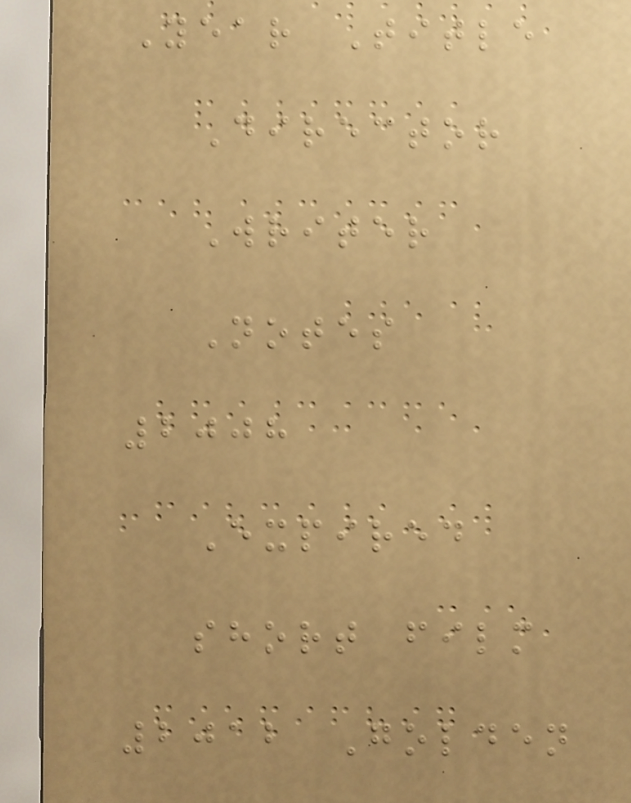Year Title
Director
Writer
Notes
2008
Expired
short film
2012 Golden
